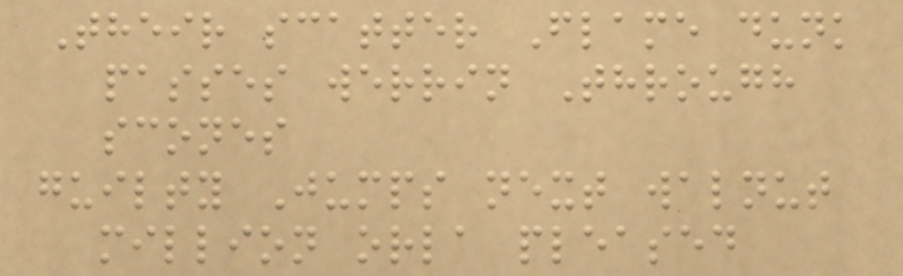Their scatter Flame dunk
passes werrin Through
scones
guilty Jumps next walnut
million orla pleased
